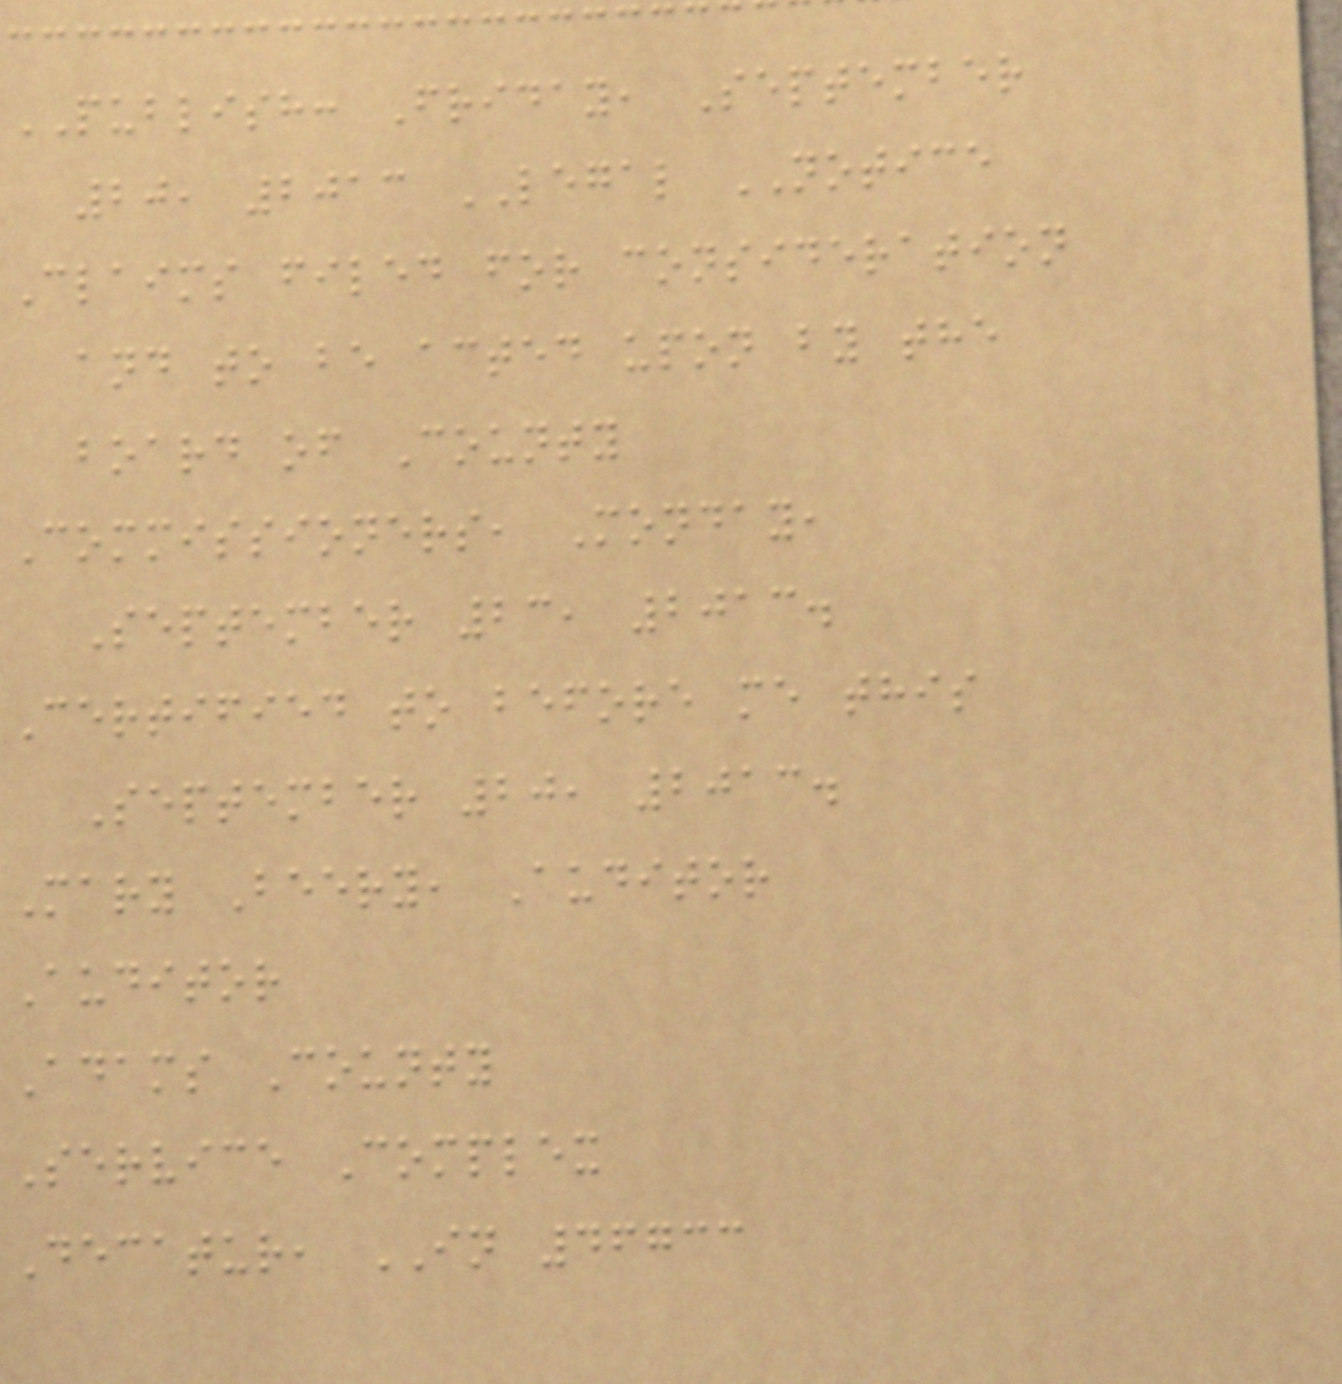PUBLISH: Friday, September
20, 2013 LEGAL NOTICE
Claims filed for consideration
and to be acted upon by the
board of County
Commissioners, Monday,
September 23, 2013.
Certified to before me this
September 20, 2013.
Mary Beery, Auditor
Auditor
Adams County
Service Complex
Decatur, IN 46733
